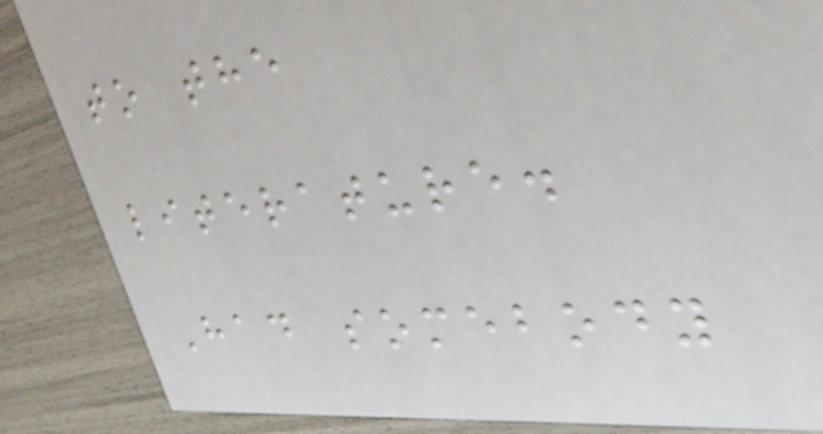to the
literature.
Had somebody
